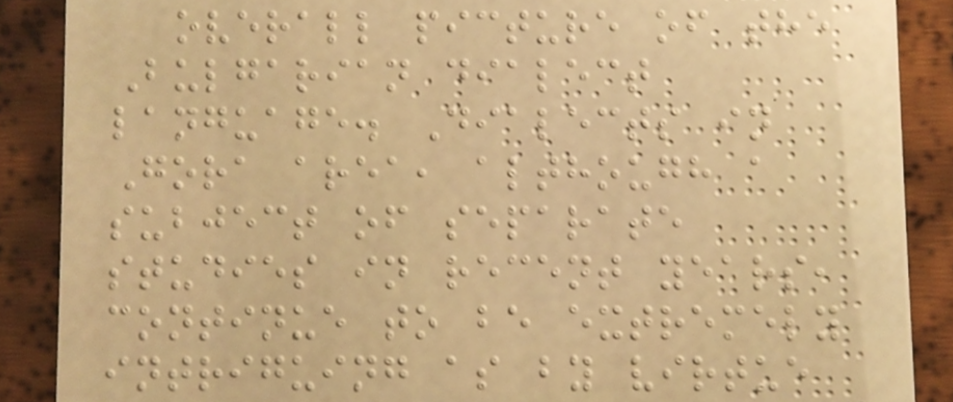overall picture of the
Bulgarian dialect
language. Dialects in
Gora area, although a
subject of separate
studies in recent years,
continue to be extremely
intriguing as by virtue
